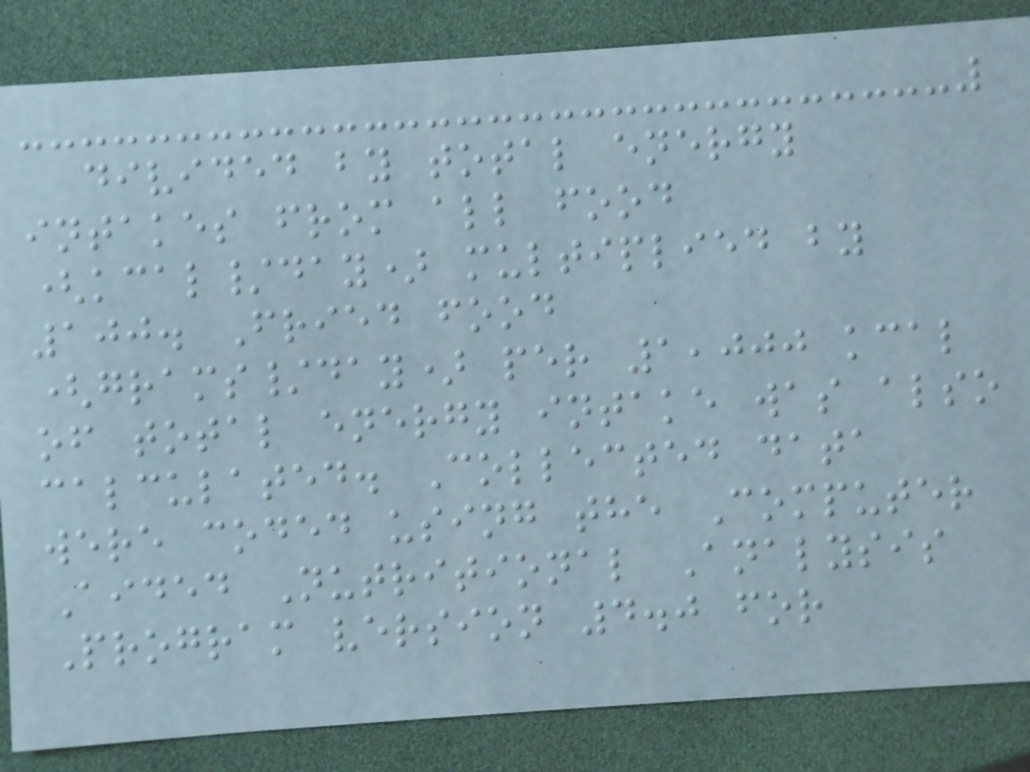divided by total energy
intakes from all food
(kcal/day) multiplied by
100. Fried food
(grams/day) per 1,000 kcal
of total energy intake was also
calculated. Collected data
were coded using the Computer
Aided Nutritional Analysis
Program version 4.0 for
